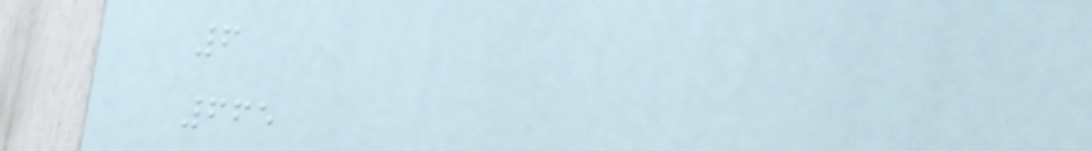6
665
